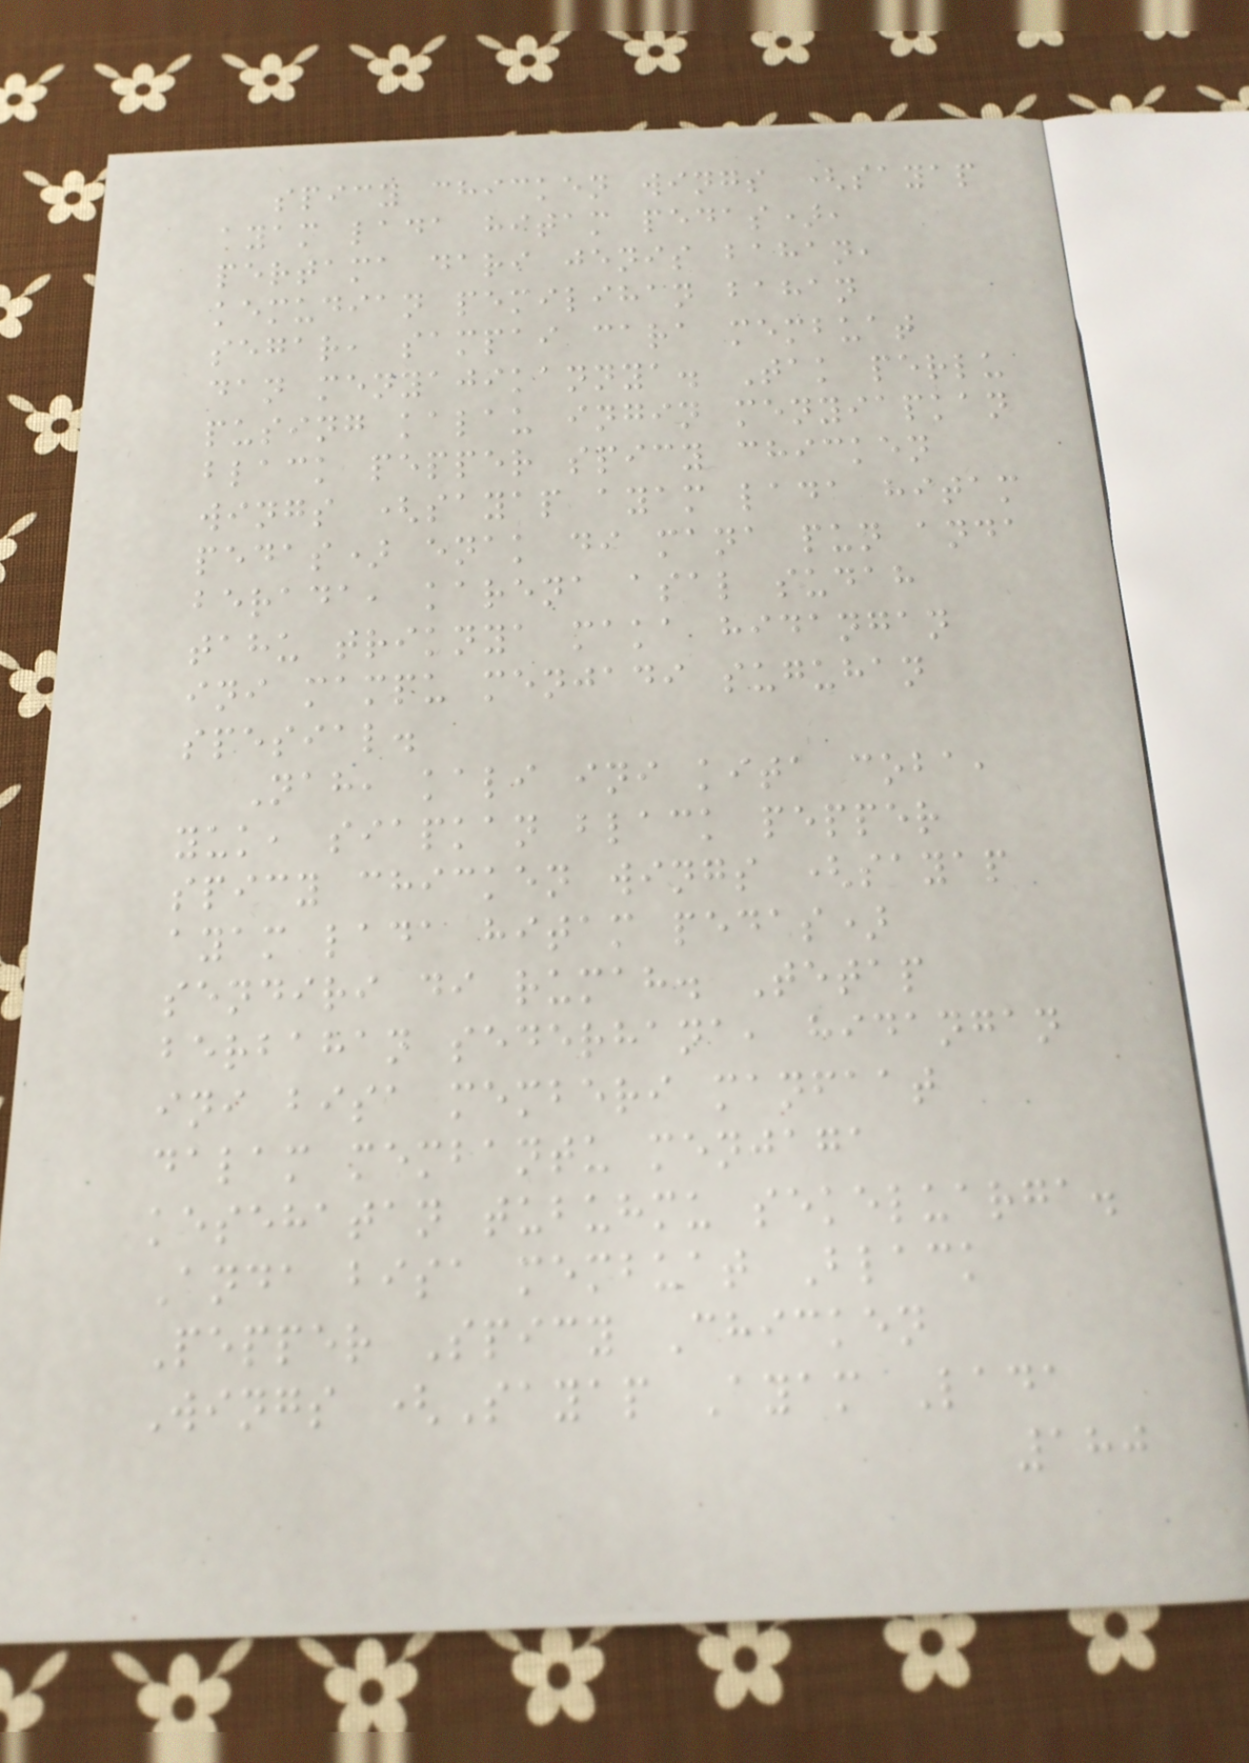spicy chicken wings (sayap
ayam lada hitam pedas),
pertama dari jenis bahan,
kemudian pemilihan bahan
segar, sampai cara membuat
dan menyajikannya. Tak perlu
pusing kalau ingin menyiapkan
black pepper spicy chicken
wings (sayap ayam lada hitam
pedas) enak di mana pun anda
berada, karena asal sudah
tahu triknya maka hidangan
ini mampu menjadi suguhan
spesial.
Nah, kali ini kita coba,
yuk, siapkan black pepper
spicy chicken wings (sayap
ayam lada hitam pedas)
sendiri di rumah. Tetap
berbahan sederhana, hidangan
ini bisa memberi manfaat
dalam membantu menjaga
kesehatan tubuhmu sekeluarga.
Anda bisa membuat Black
Pepper Spicy Chicken
Wings (Sayap Ayam Lada
180
